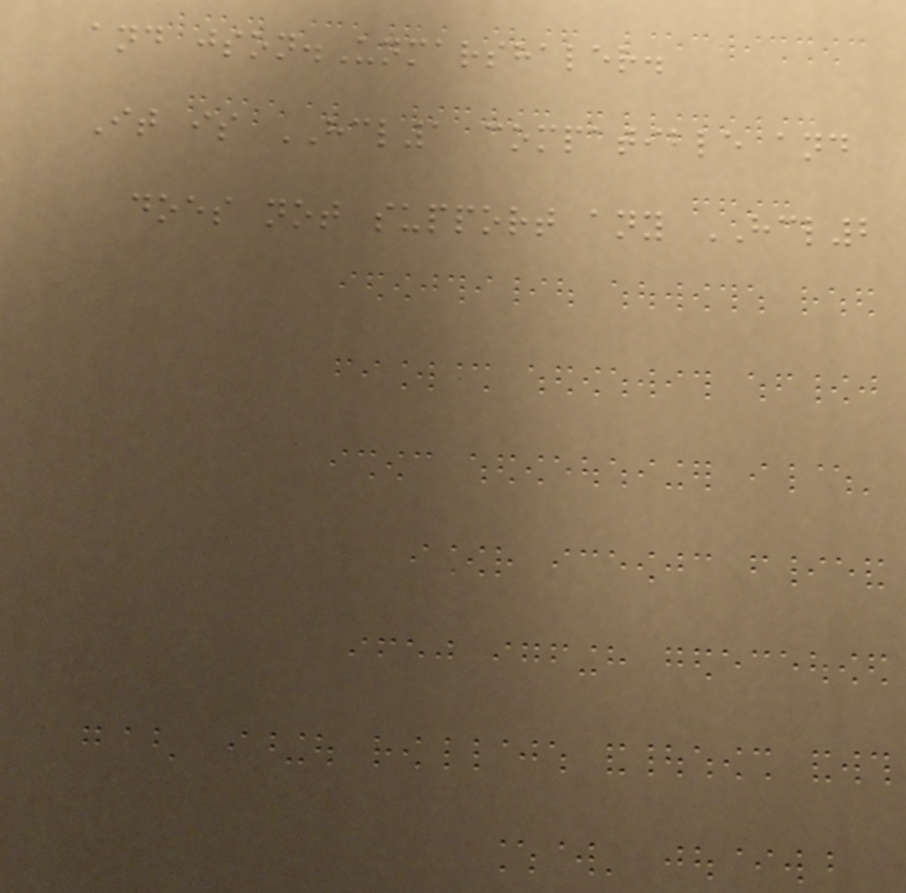and json.Unmarshaler.
It is HCL1 compatible and
does not support any HCL2
